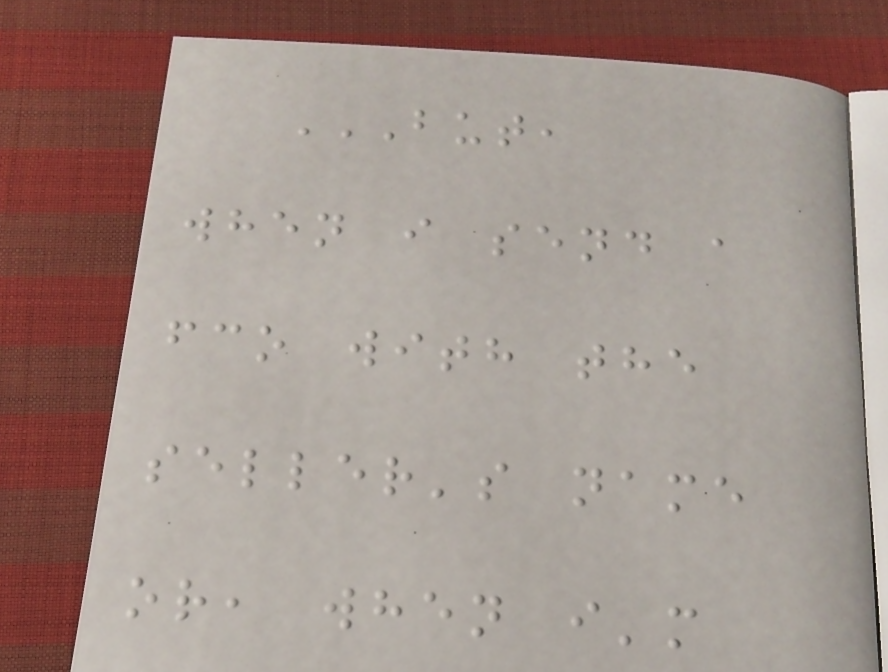BUT,
WHEN I SEND A
FCO WITH THE
SELLER'S NAME
OR, WHEN I'M
